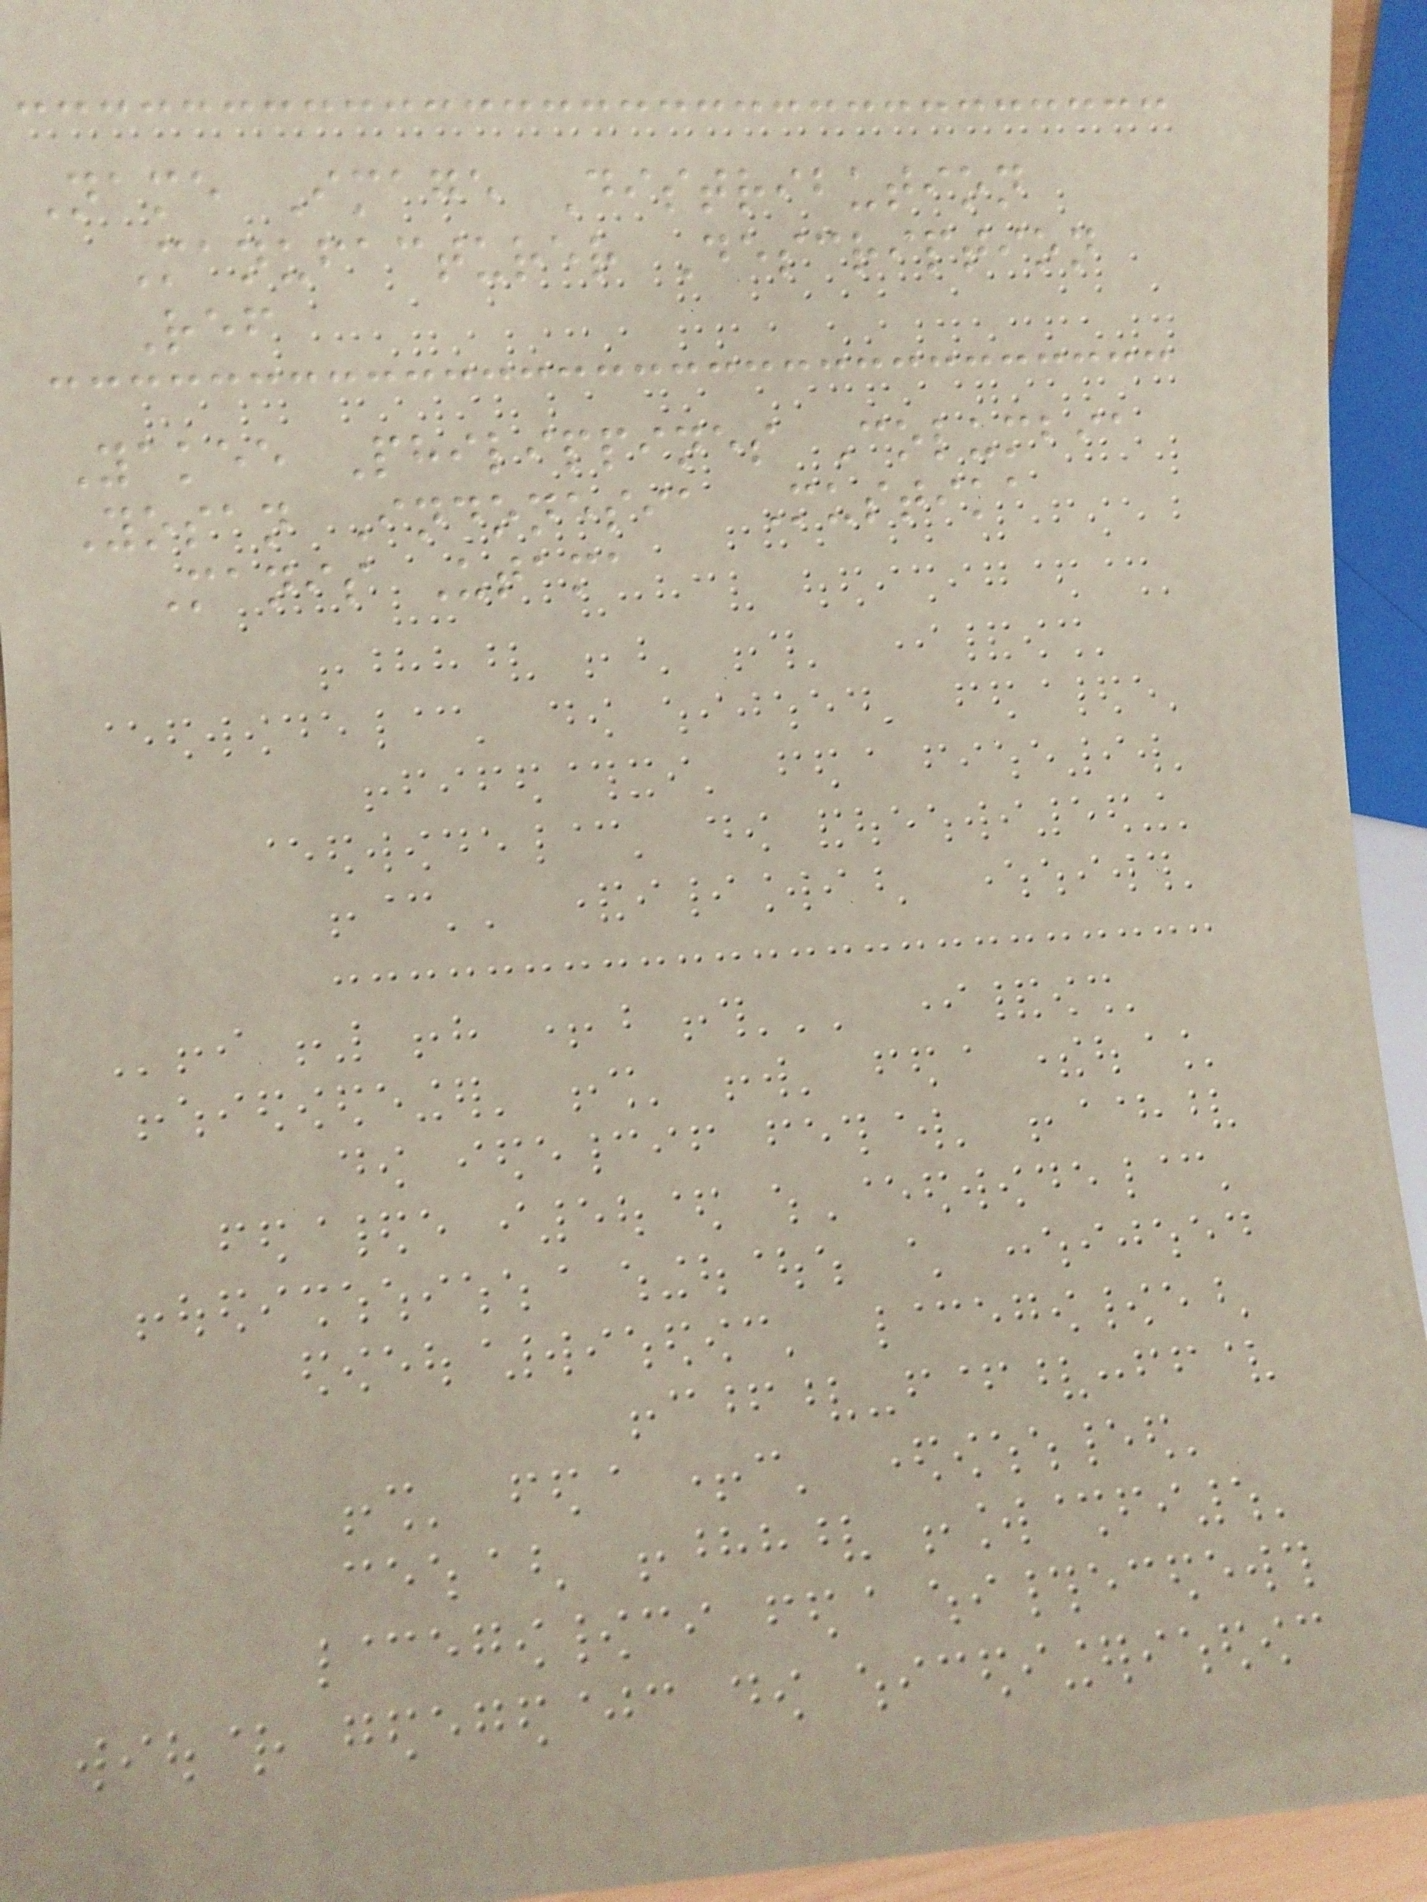Name Image Distribution
Manufacturer Description
Ref
Yakee Philippines Columbia
Yosan Indonesia Mustika
Manis Utama
